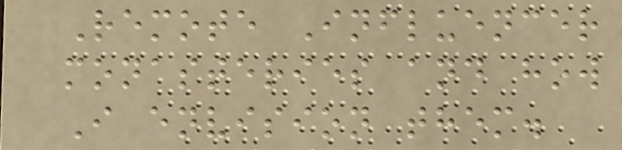Remote Influencer
monasteries and how
I envision them.
